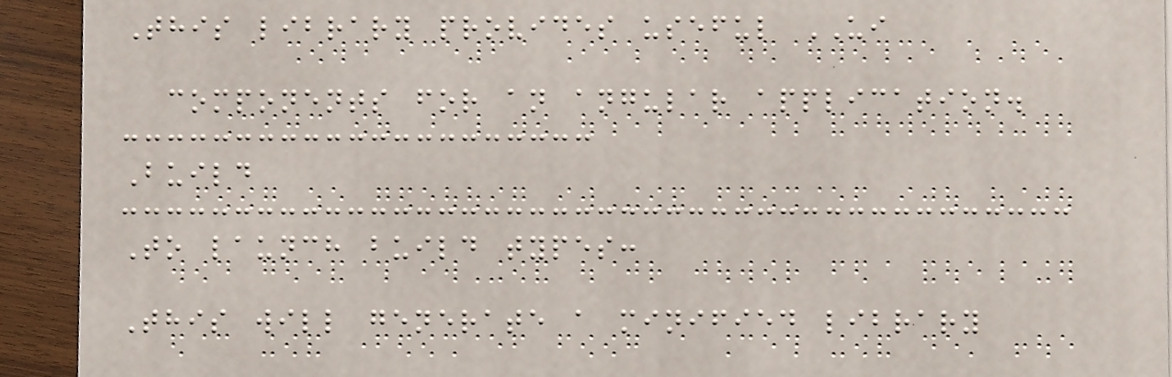This library provides useful UI
components for an angular application.
Build
To launch build types:
This will generate a minified library
